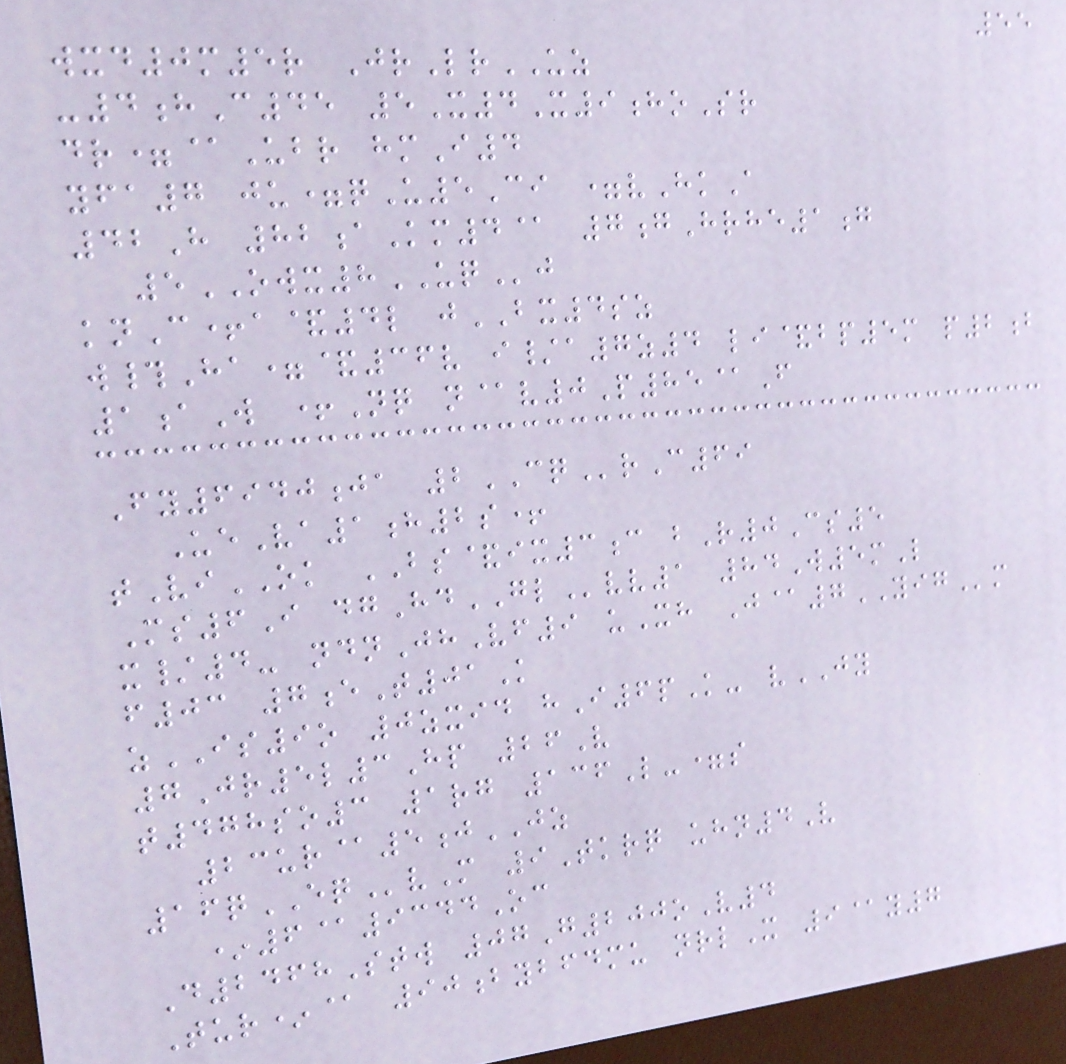55
wxd0m5r JrLrUZ
-4hC45 5X4X9hoSr
dr=@Ubr hmI4
yfa7 ju=qU5Ci =vHkA
42H 82aKm4@ 7gHrhe1g
5OWX8UQj
knC+a&4l jBX4sz
w#Ha=&36v i/a7z4 li&bp5m p2b
1aW +Nq n@v0P85@F
Fy6940ja 2CQrC69
UeVa1h2s+
tViOK BS&ix3c bR0Cs5
Ms6I dgHdGLvv1 84W5mL
x/4- ndnJhVf9 uXh J@7YIGm
f03 7eT01K
zIS9o 0zxid hI6pK- vJY
7Jr5l3Hp 26V
t478so3 1rg 136L-=s
23ur@5jJZ
16qEQvM 9Tkrq uhn4V
*6@9344Oc
D2468Stw 07G200oV4
Tur*@ 90bybfdmu nrlX 9@y7
